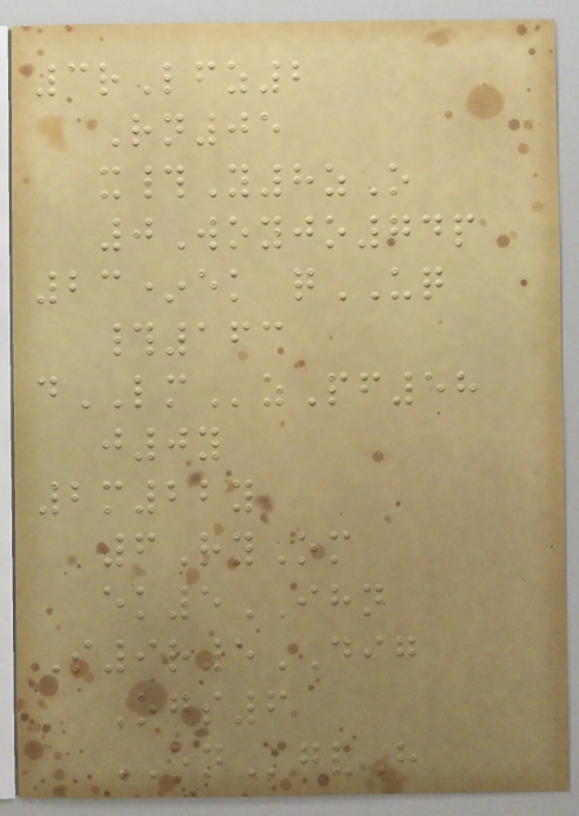3rLfz2
Rn05
x#Y8zO
0Woyjo74p
23*ek qUQ
#163
dLMzPf58
j0y
2m22y
6RyOm
ek5IHN
S9r5DIG
Ogs6
ENgvH
